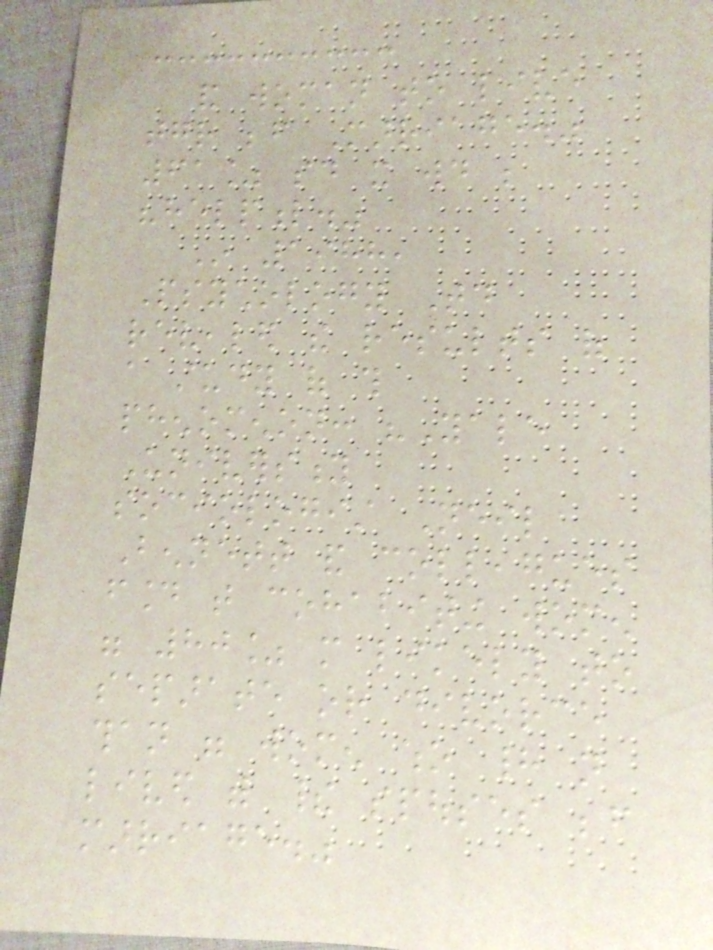and woman to live
together before Marriage."
61% said it would be
"helpful."
In 1988,
Psychology Today
revealed the results of
a study of this
phenomenon: "Yale
University
sociologist Neil
Bennett and colleagues
found that cohabiting women
were 80% more likely to
separate or divorce
than were women who had not
lived with their spouses before
marriage."
